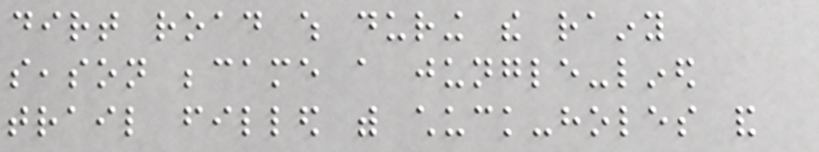dirt road which during the rainy
season became a jungle-lined
trail filled with chuck-holes and
